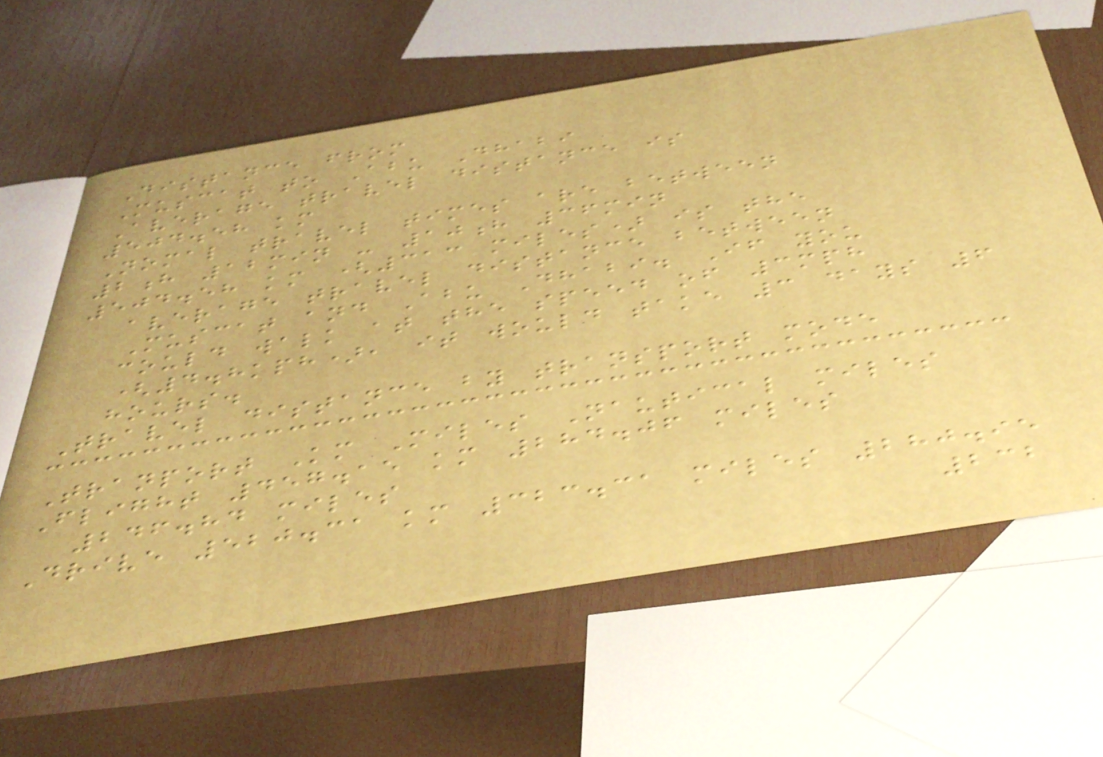Distance from
Muscat to Abu Dhabi
Average travel distance is
504.58 km
Nomal travel times are between
2h 12min - 10h 36min
504.58 km (313 miles) is the
average travel distance between
Muscat and Abu Dhabi. If you
could walk at the speed of 3mph
(4.8kph), it would take 3 days 6
hours.
Travel distance by transport mode
Tranport Km Miles Nautical miles
Flight 457.15 km 284.06 miles
246.84 miles
Drive 520.31 km 323.31 miles 280.95
232
